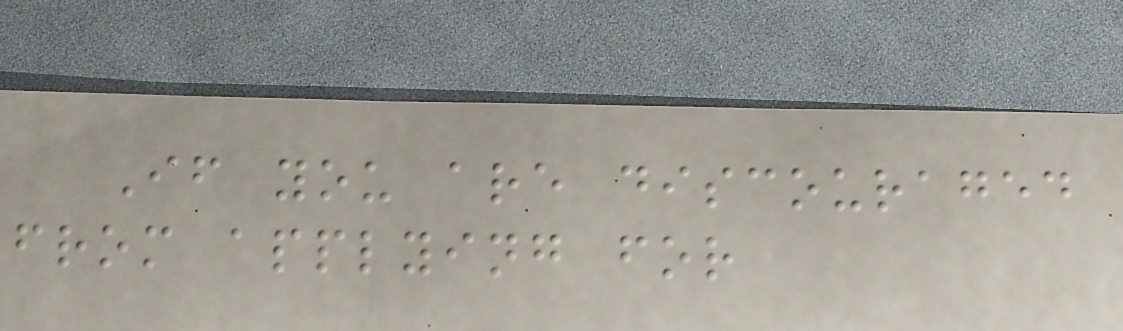If you are discouraged
from applying for
